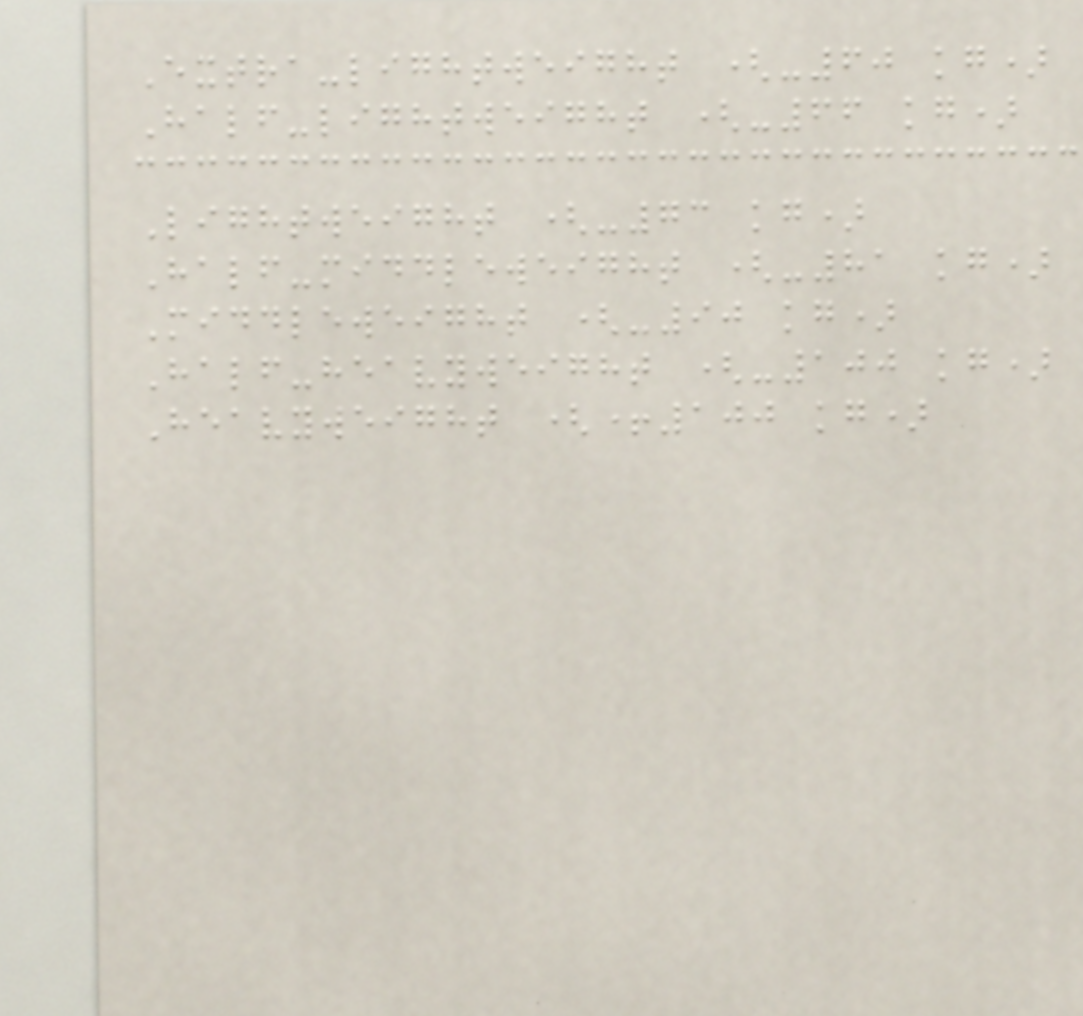Extra-lightweight (-60 kg)
Half-lightweight (-66 kg)
Lightweight (-73 kg)
Half-middleweight (-81 kg)
Middleweight (-90 kg)
Half-heavyweight (-100 kg)
Heavyweight (+100 kg)
